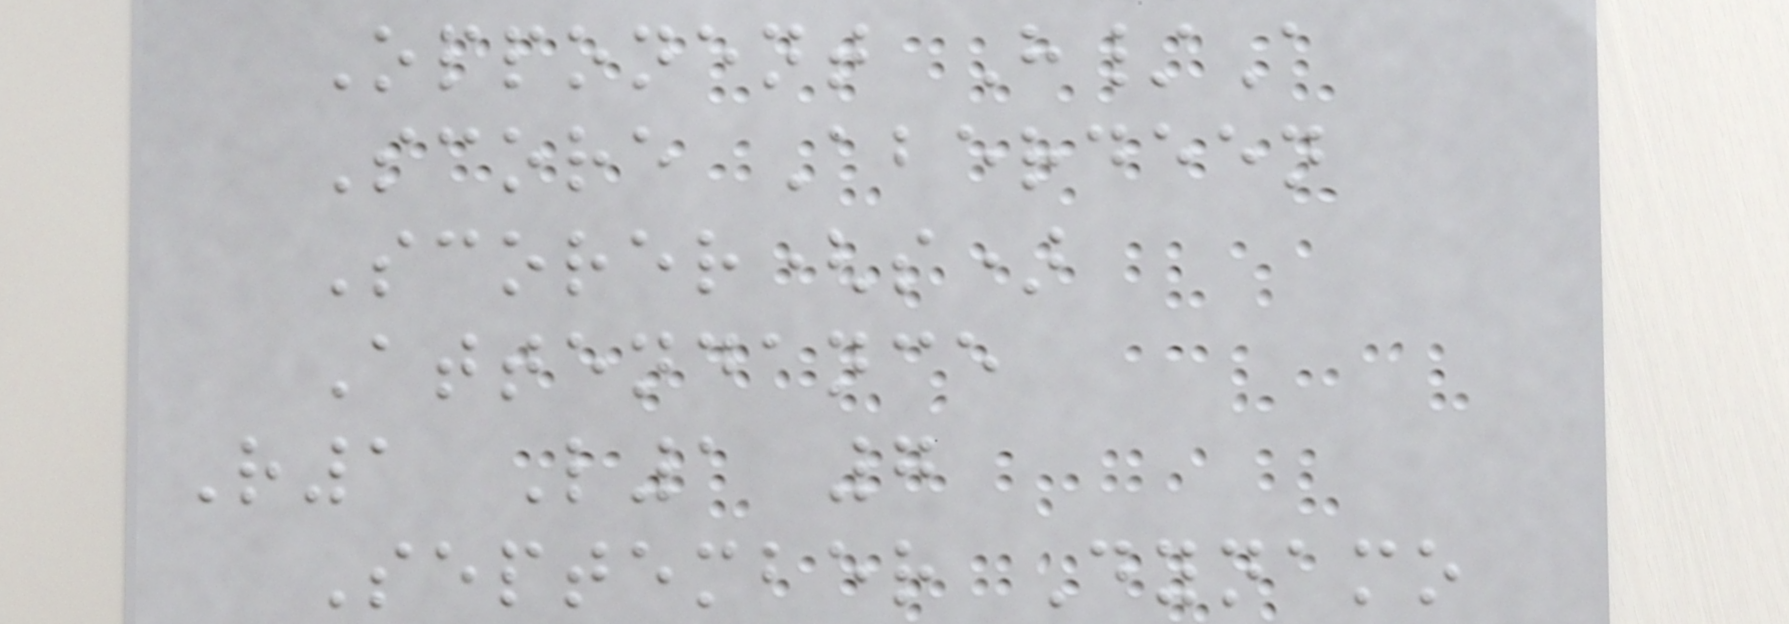Opponent H/A
Score Aberdeen
Scorer(s)
Attendance
R1 L1 7
September Dynamo
